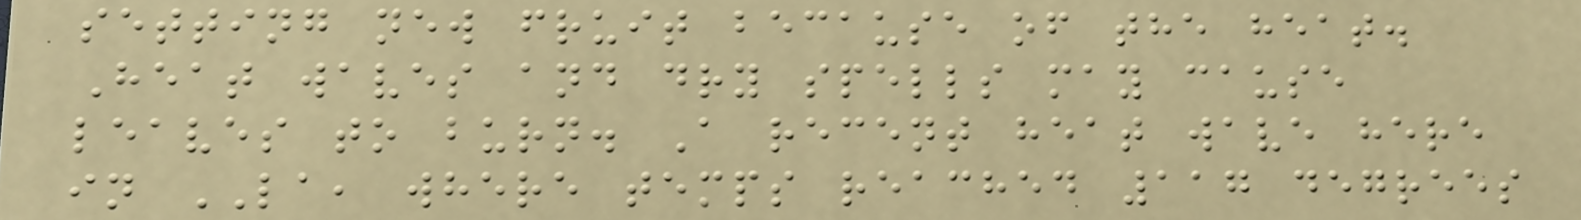setting new fruit because of the heat.
Heat waves and dry spells may cause
leaves to burn. A recent heat wave here
in LA, where temps reached 117 degrees
